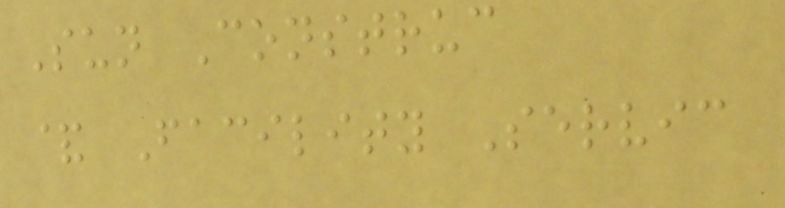Sun Construc
& Facility Servic
